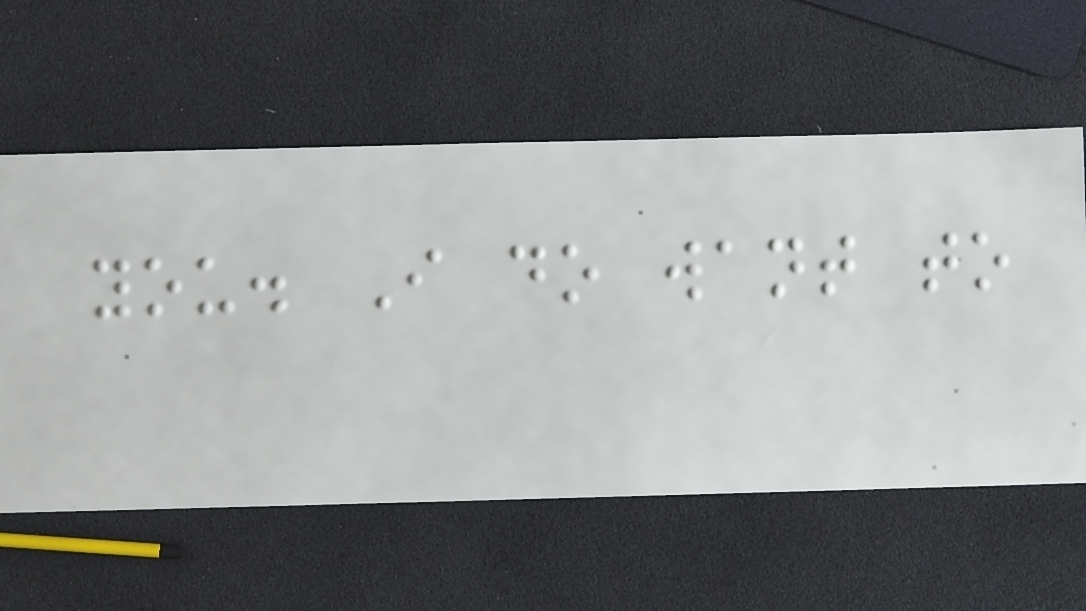you. I do want to
